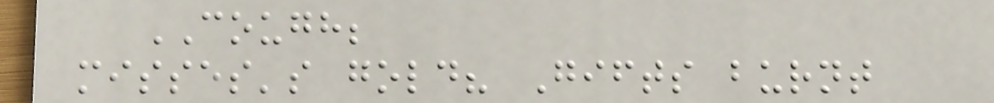COUGH;
misses's gold? Gifts burnt
